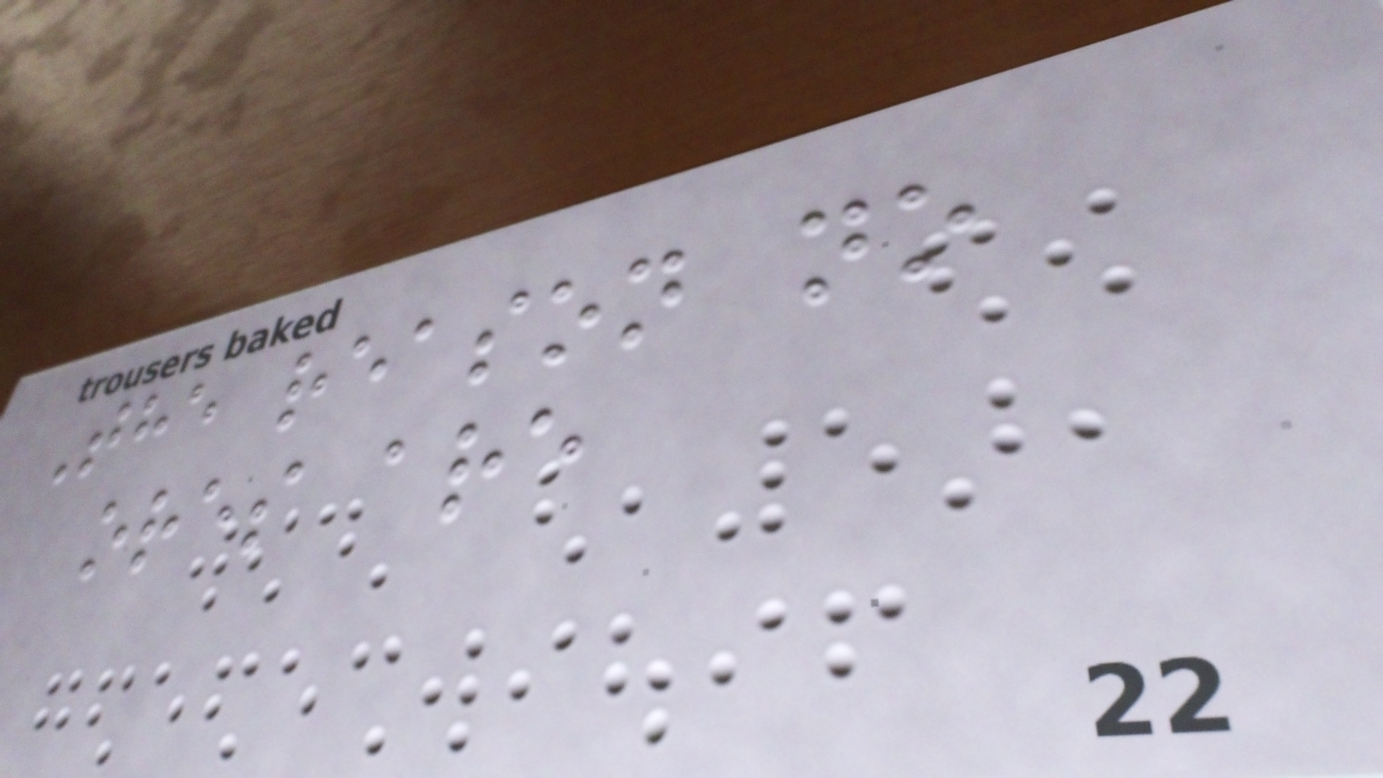The reason no
ores are
